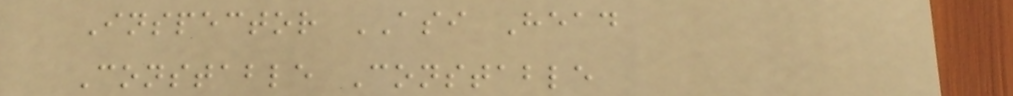Inspector ASI Head
Constable Constable
